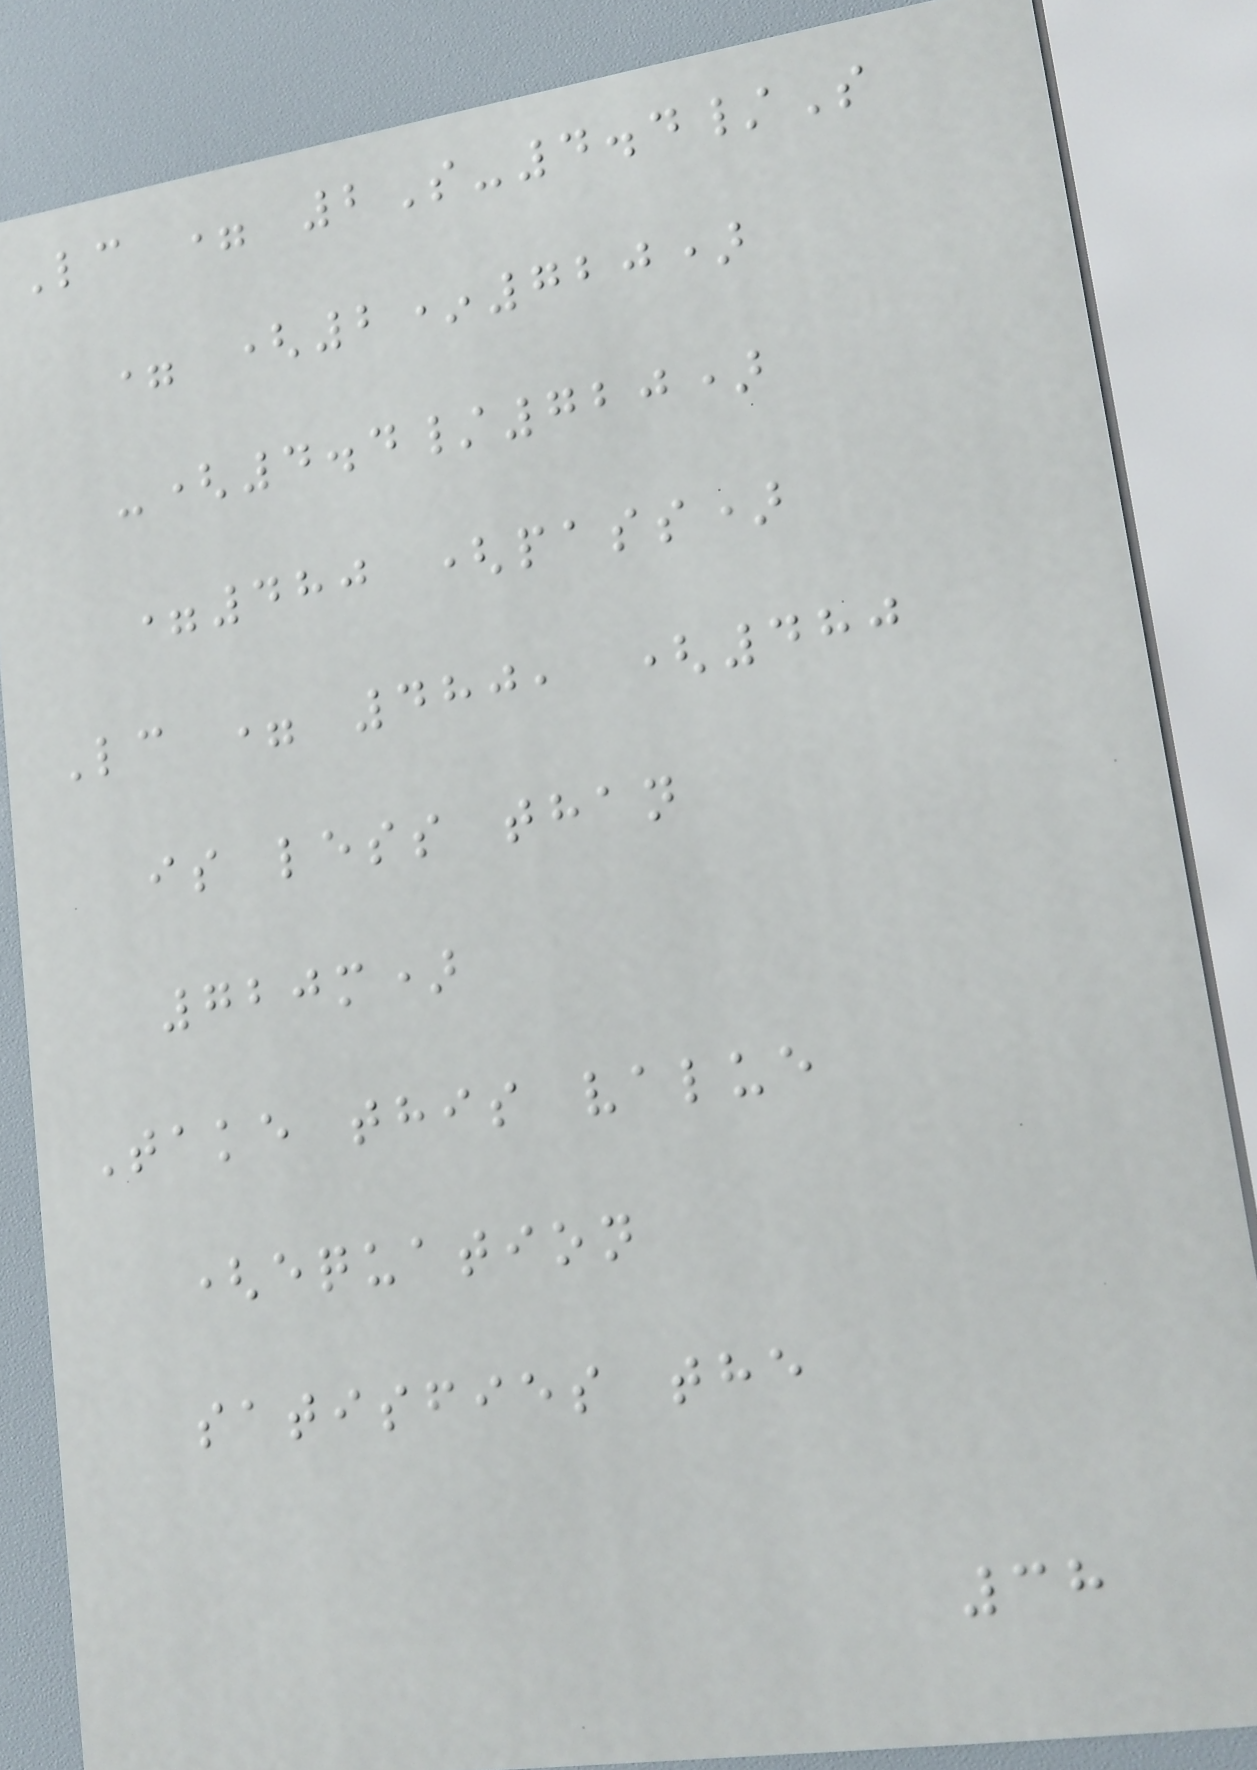Lc = 2S-4.4/S
= (2*720)
-(4.4/720)
=480 (pass)
Lc = 480, (480
is less than
720m)
Take this value
(equation
satisfies the
38
